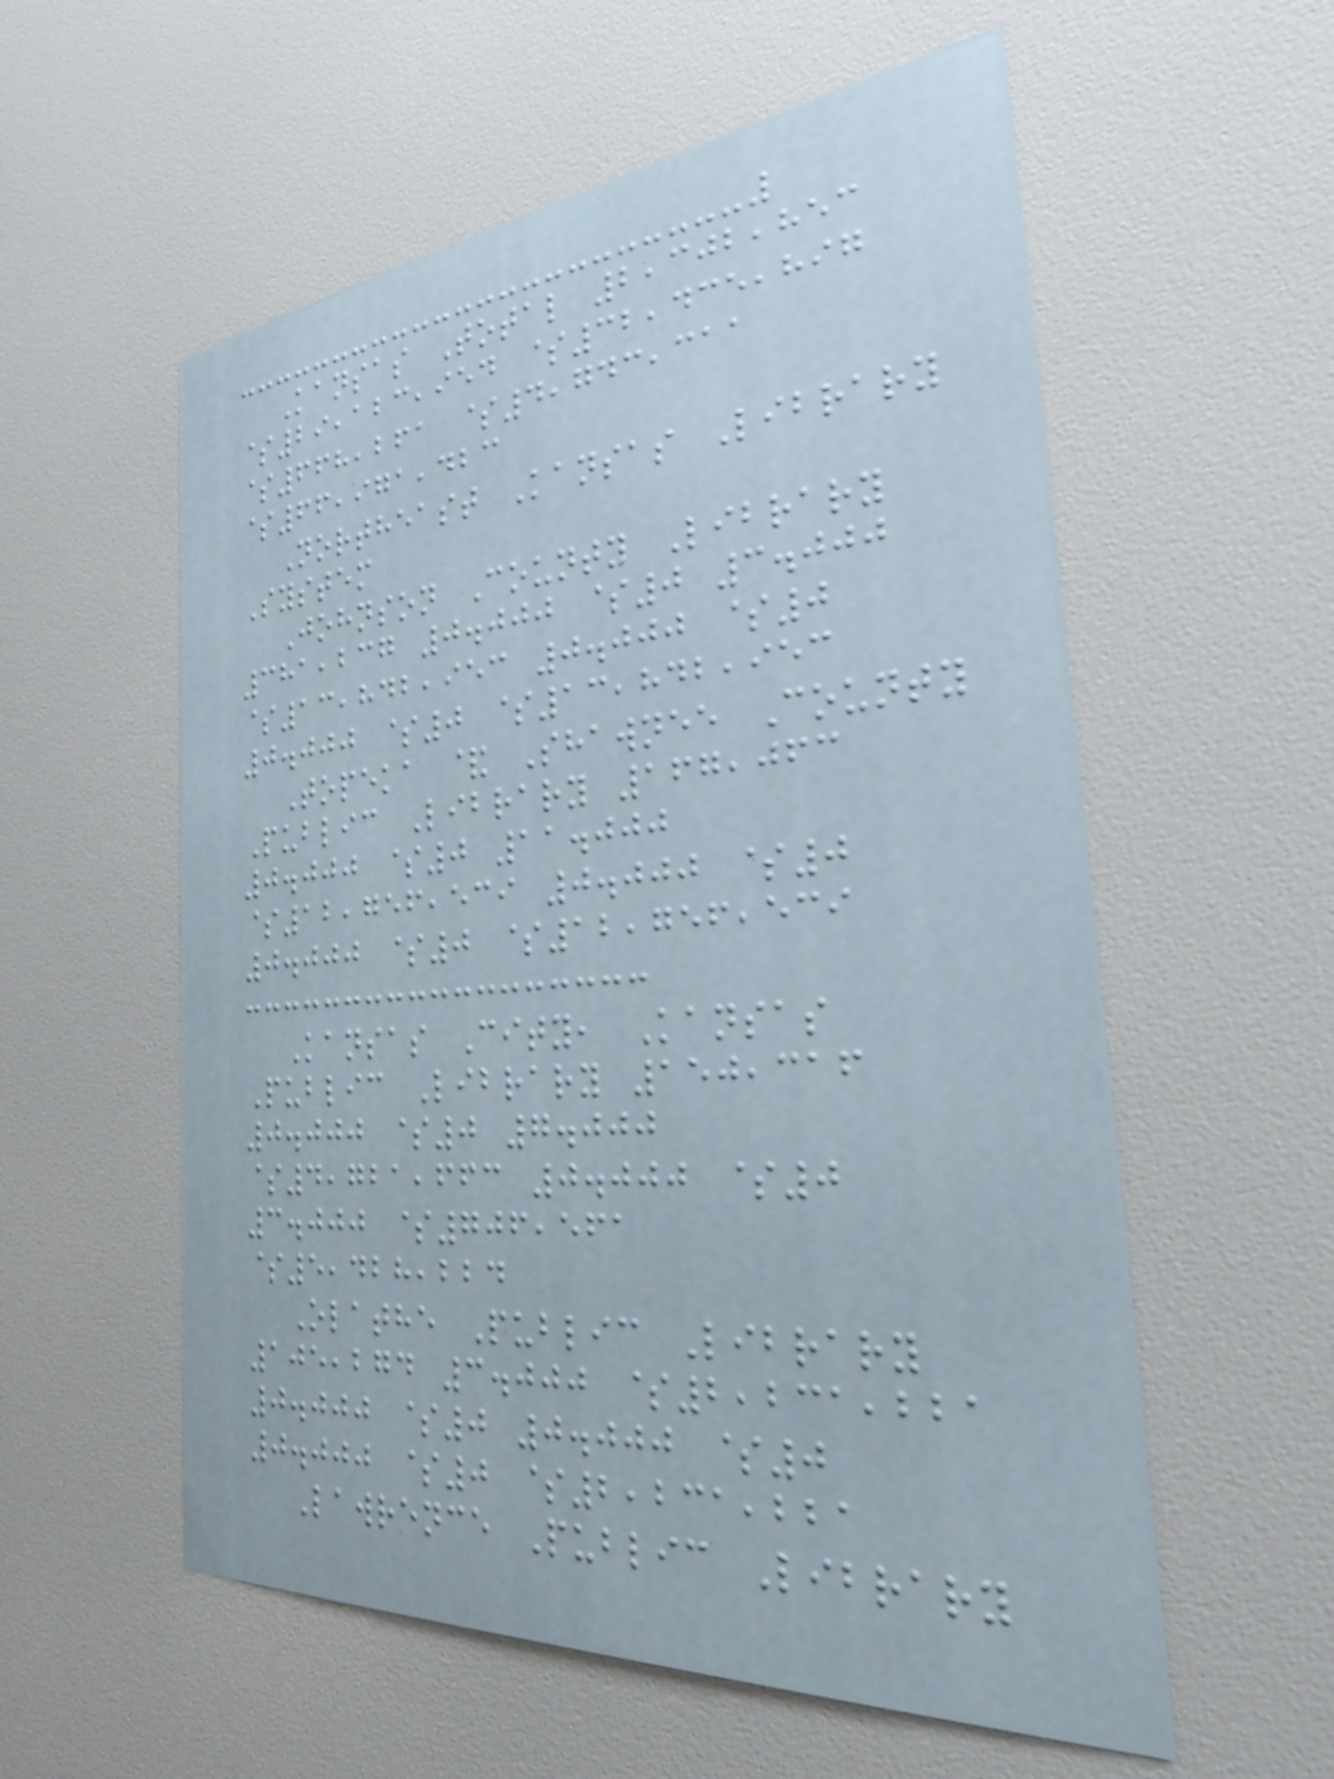Kansas Total 2,302,853
$29,123,954 $32,435,897
$668,261 $4,743,311
$66,971,423
Northeast Kansas Library
System
Johnson County Library
381,237 0.000 $0 3.000
$13,842,953 0.000 $0
0.000 $0 $13,842,953
Topeka & Shawnee County
Public Library 167,063
0.000 $0 11.000
$12,756,539 0.000 $0
0.000 $0 $12,756,539
Kansas City, Kansas
Public Library 150,316
0.000 $0 7.000
$4,721,663 0.000 $0
3.000 $706,561
$5,428,224
Olathe Public Library
105,274 3.000 $2,231,221
0.000 $0 0.000 $0
0.000 $0 $2,231,221
Lawrence Public Library
